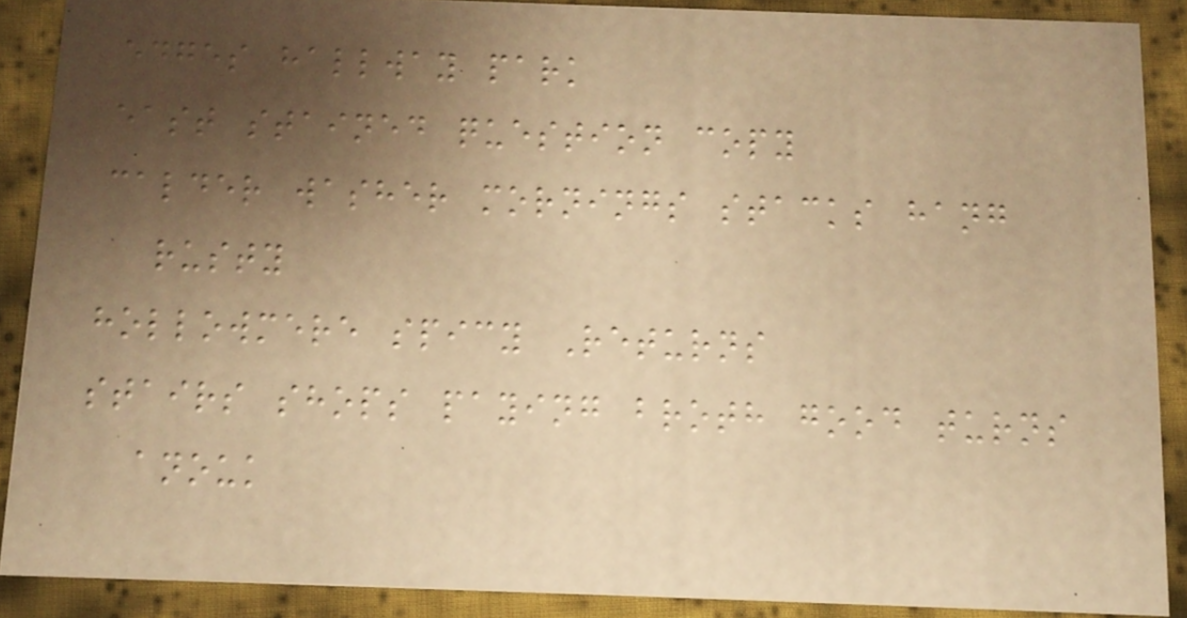edges hallway park
east stained question copy
calder washer mornings stacks hang
rusty
hollowmere spicy Returns
stairs shops paying broth good turns
anouk
